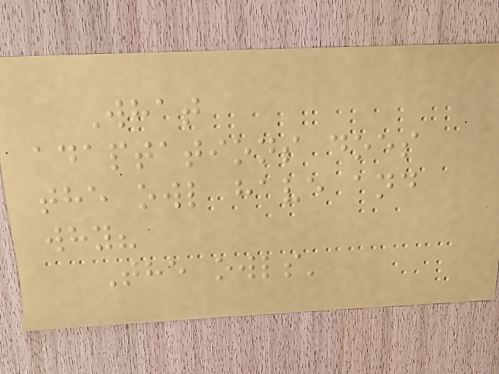What
adaptations does
the owl have and
why?
The owls'
